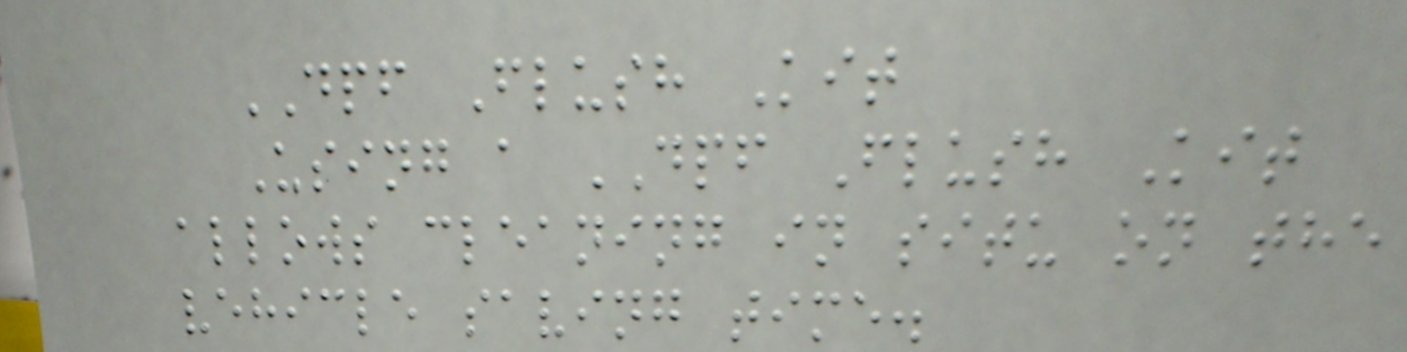DPF Flush Kit
Using a DPF Flush Kit
allows cleaning in situ on the
vehicle saving time.
